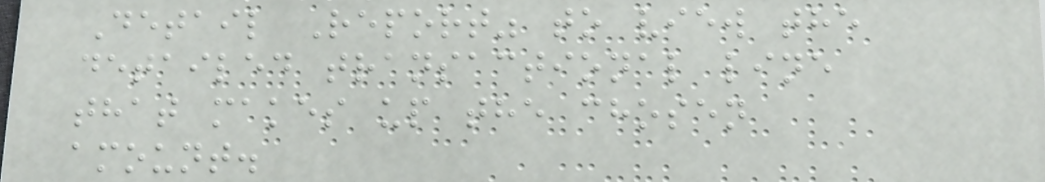Detail Report" to view the
detailed transactional line
that makes up the chosen
amount.
